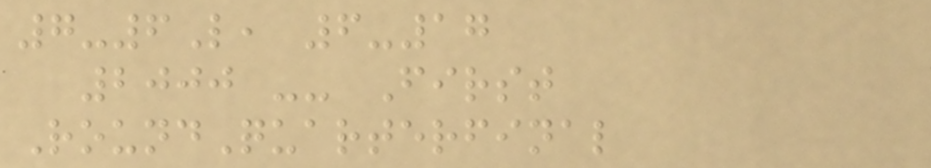7-6L, 6-17
2000 -- First
RoundQuarterfinal
